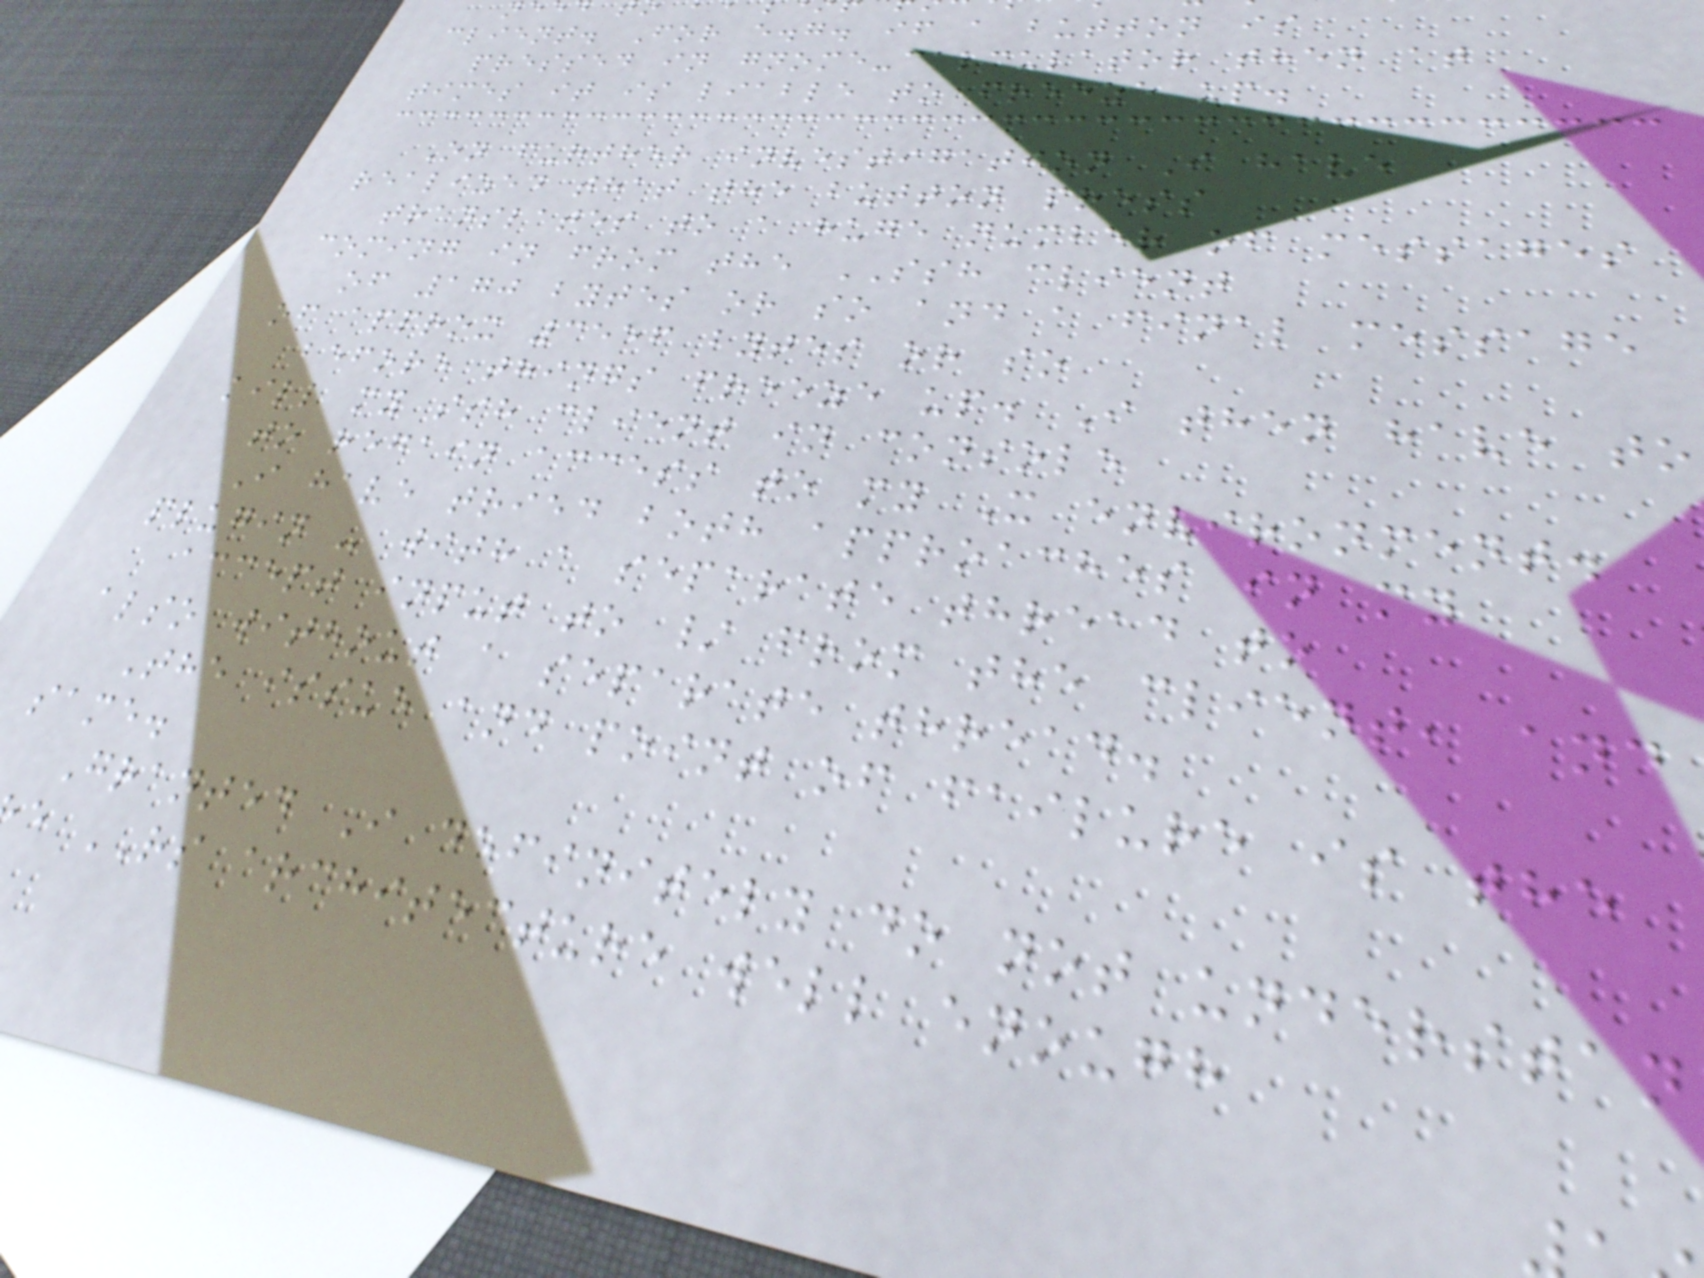client. For e.g. if a button is
pressed in gnome-calculator then at
times it is liable to freeze up.
On further investigation I have
realized that the button press
translates to a huge number of messages
coming in from the SSH client
of 170 bytes or so and a final message
of approx 3556 bytes or so
before things freeze up. I then have to
kill my ssh client in console
to regain access to my X environment.
I have tried both approaches in my
plugin - with a separate thread to
accept input to / from the client, and
also without a separate thread.
The issue and point of failure is the
same.
Granted I definitely do not understan
e RS architecture well enough
